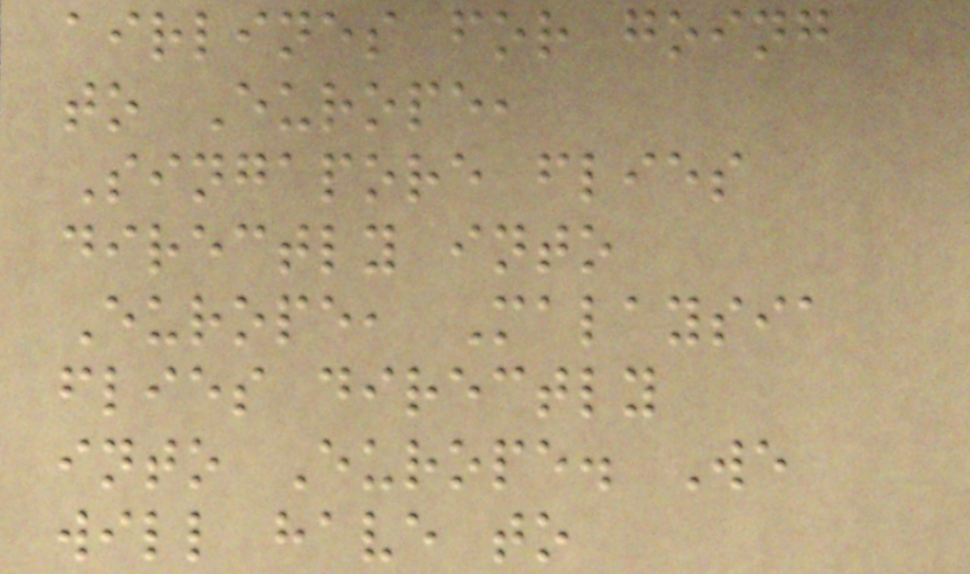airlines for going
to Europe,
Singapore flies
directly into
Europe, Malaysia
flies directly
into Europe. We
will have to
